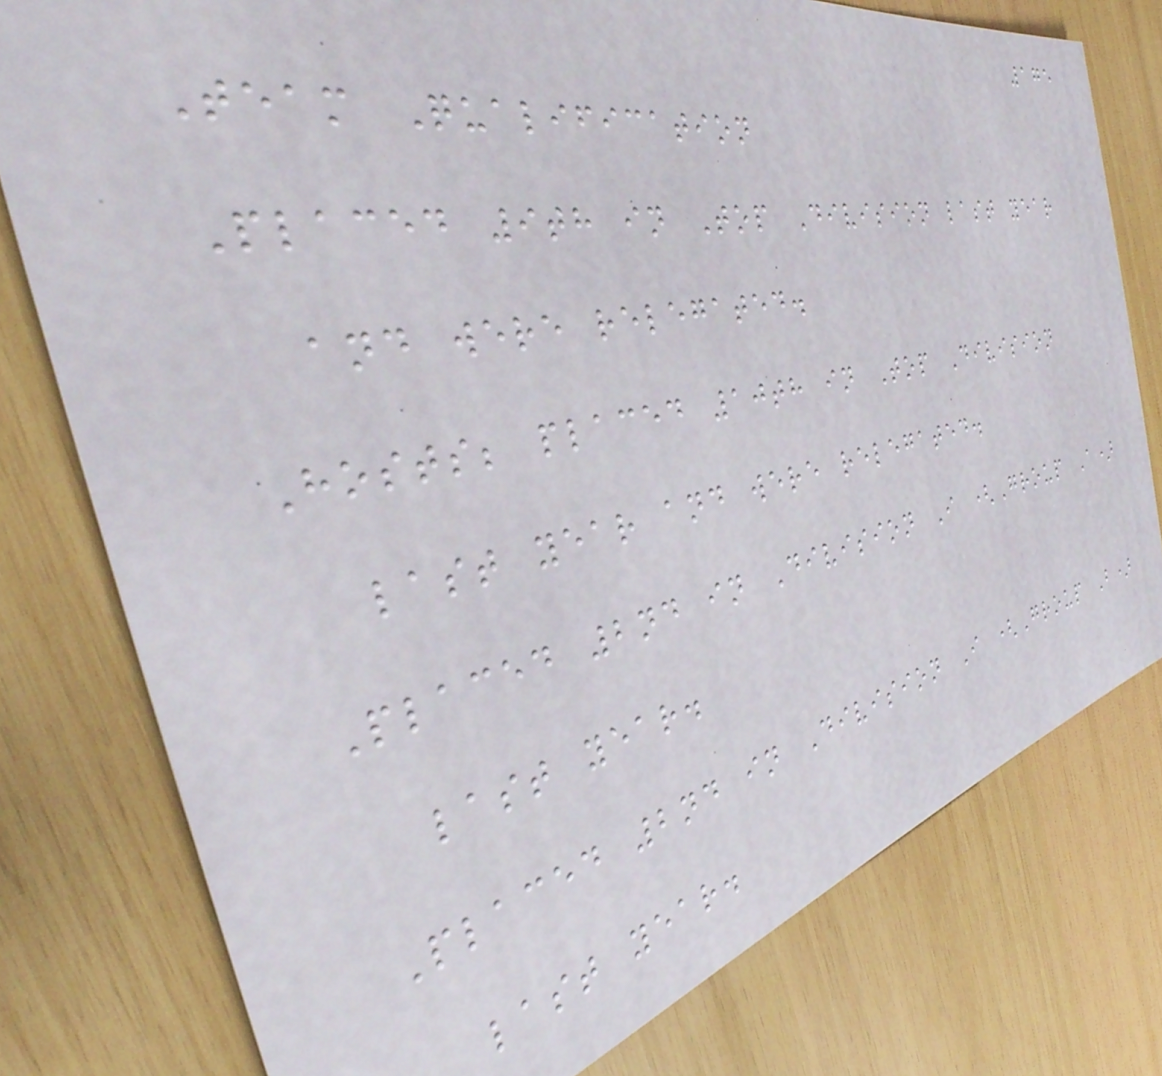175
Team Qualification
Placed 9th in Top Division last year
and were relegated.
Hosts; placed 10th in Top Division
last year and were relegated.
Placed 2nd in Division I (Group A)
last year.
Placed 2nd in Division I (Group B)
last year.
